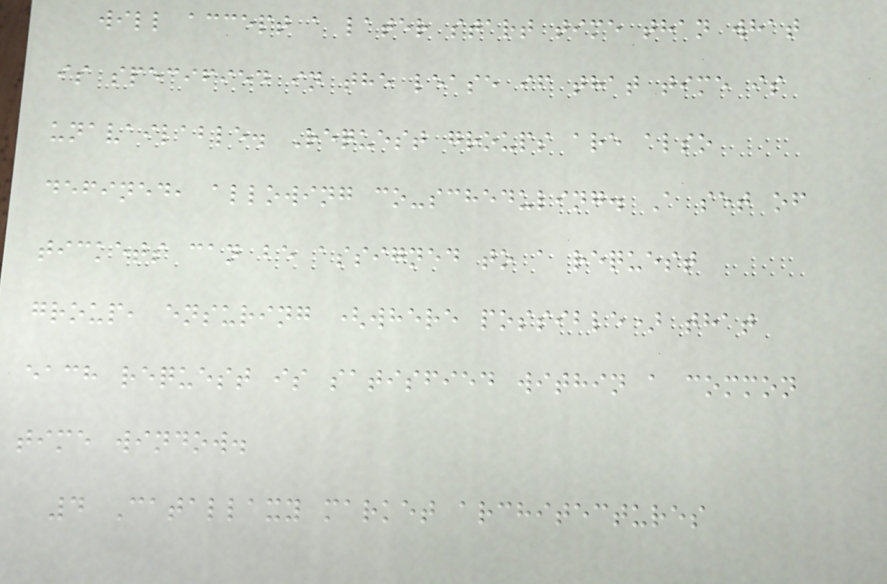will accept a later start time than what
is specified in the lease if that time is
unavailable. Request groups are also
defined, allowing co-scheduling. A set of
tickets can be assigned to a request
group, ensuring (where possible) that
each request is satisfied within a common
time window.
4 Catallaxy market architectures
